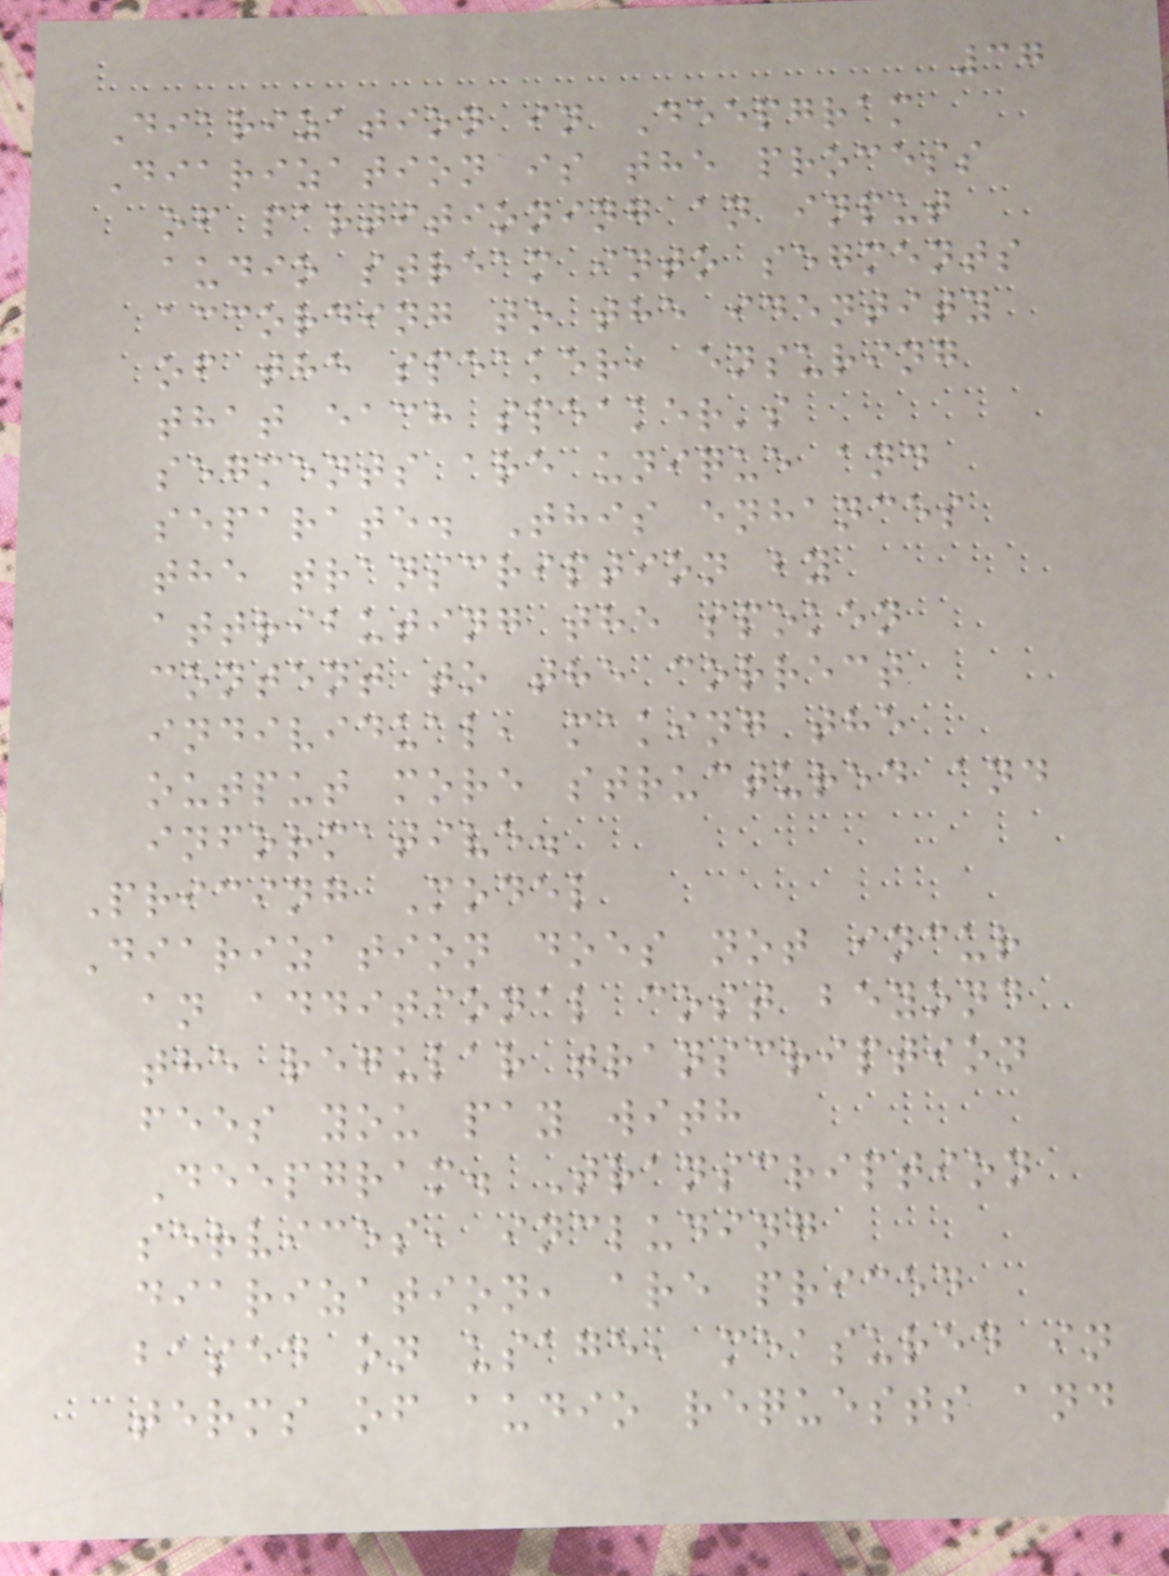37
Diarization in Deepgram
Diarization is the process
of partitioning an input
audio stream into segments
according to the identity
of the speaker, ensuring
that each speaker's
segments are unique and
separate. This enhances
the transcription by
attributing the spoken
content to the correct
individual, making the
output more structured and
informative.
Pricing Model
Diarization does not incur
an additional cost beyond
the regular transcription
fees you pay with
Deepgram. Transcription
services, including
diarization, are priced
based on usage, measured in
terms of audio requests and
